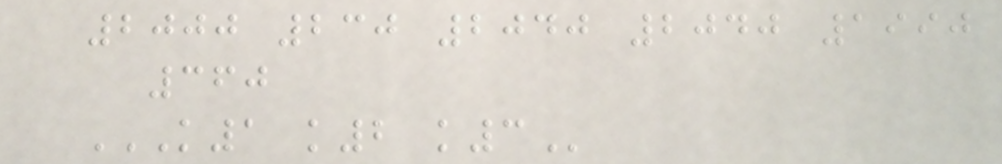2000 230 2040 2040 1990
360
K1 K2 K3
